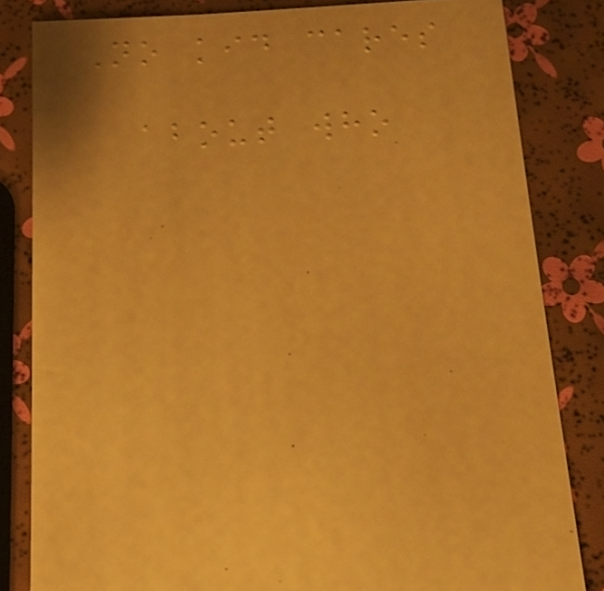No kid cares
about who
